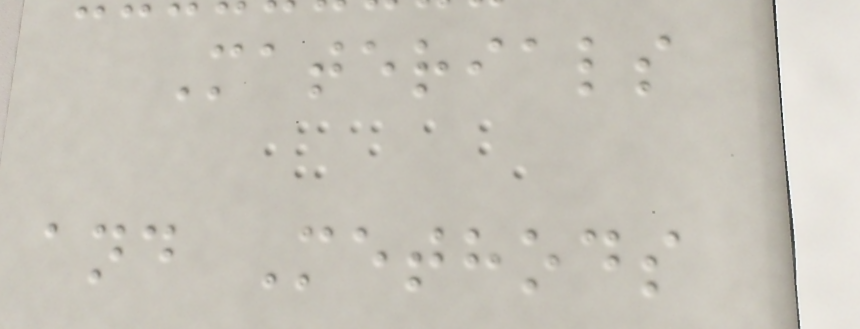Materials
and Methods
